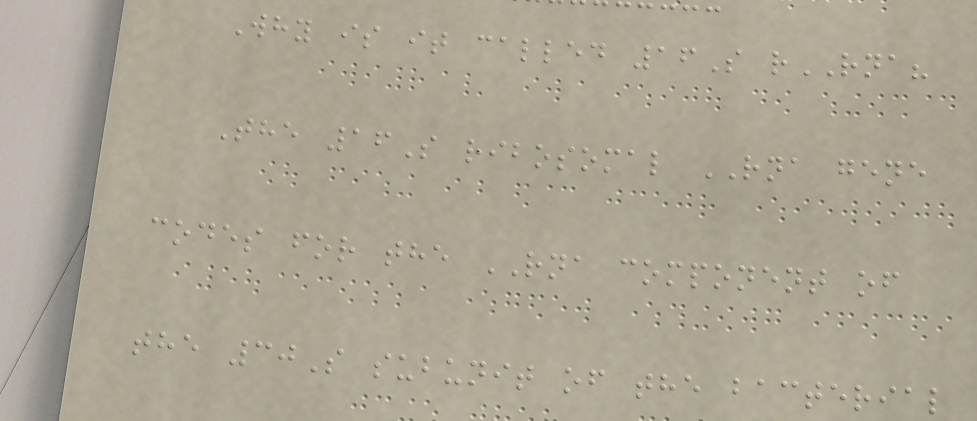Why is it called 16S rRNA?
The 16S ribosomal RNA gene
codes for the RNA component of
the 30S subunit of the bacterial
